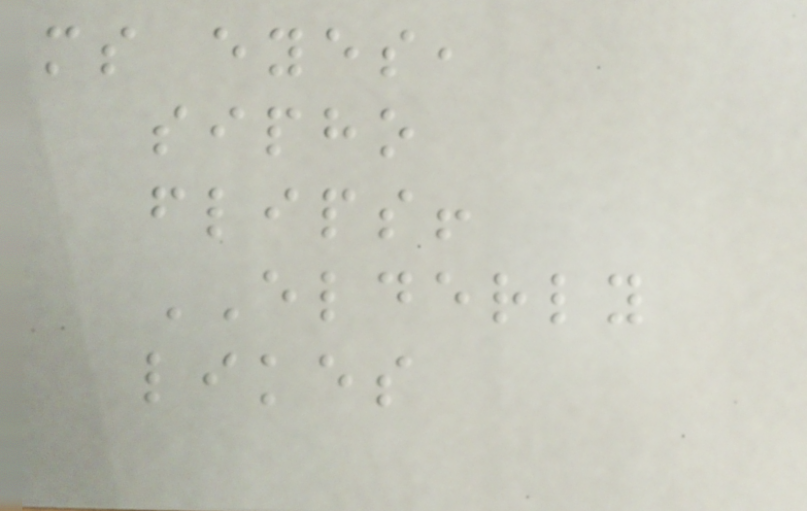ms eyes,
sipho
flips!
ELDERLY
likes
